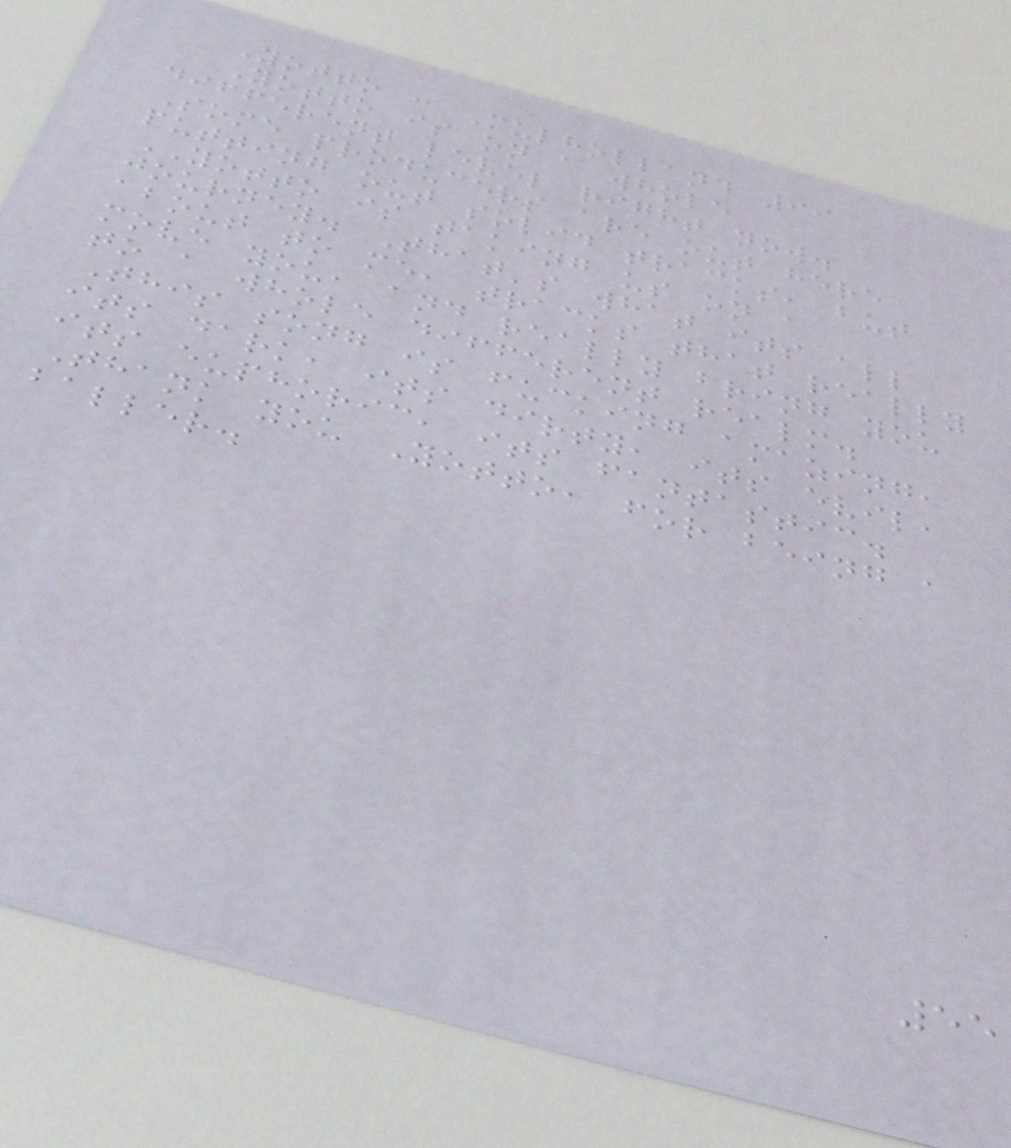Yotto : Mulholland 99
Yotto is on a whole
different level right now.
Some producers are out here
putting out solid tracks, but
YOTTO is taking us on a
journey. That's what its all
about to me, tracks that really
move you, and really bring you
to a whole different realm.
This song is fucking amazing,
its dark, its dirty, its evil,
its euphoric, its fantastic.
Thank you Yotto, for being a
baller.
55
